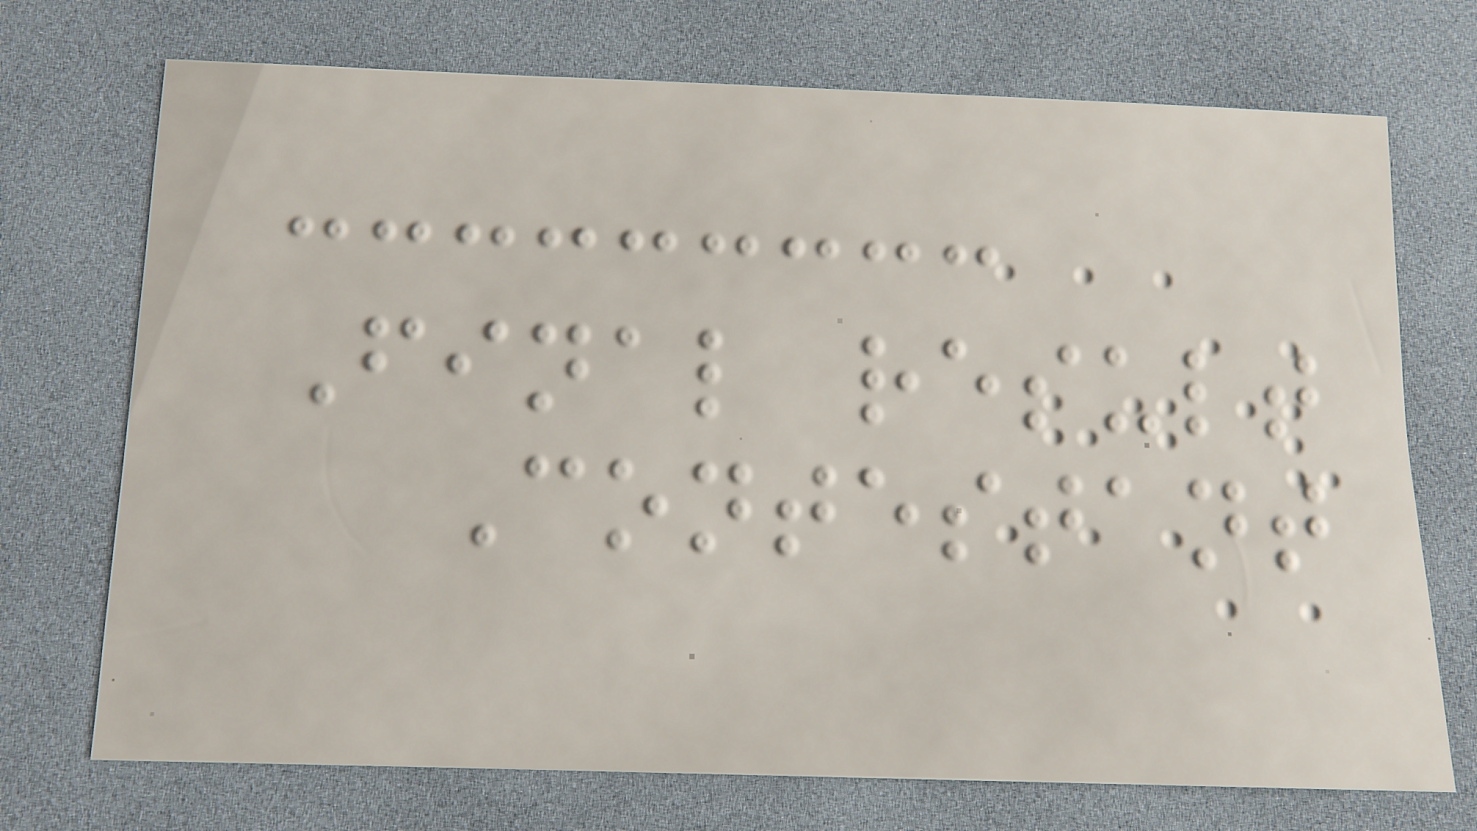Final result
Contestant
